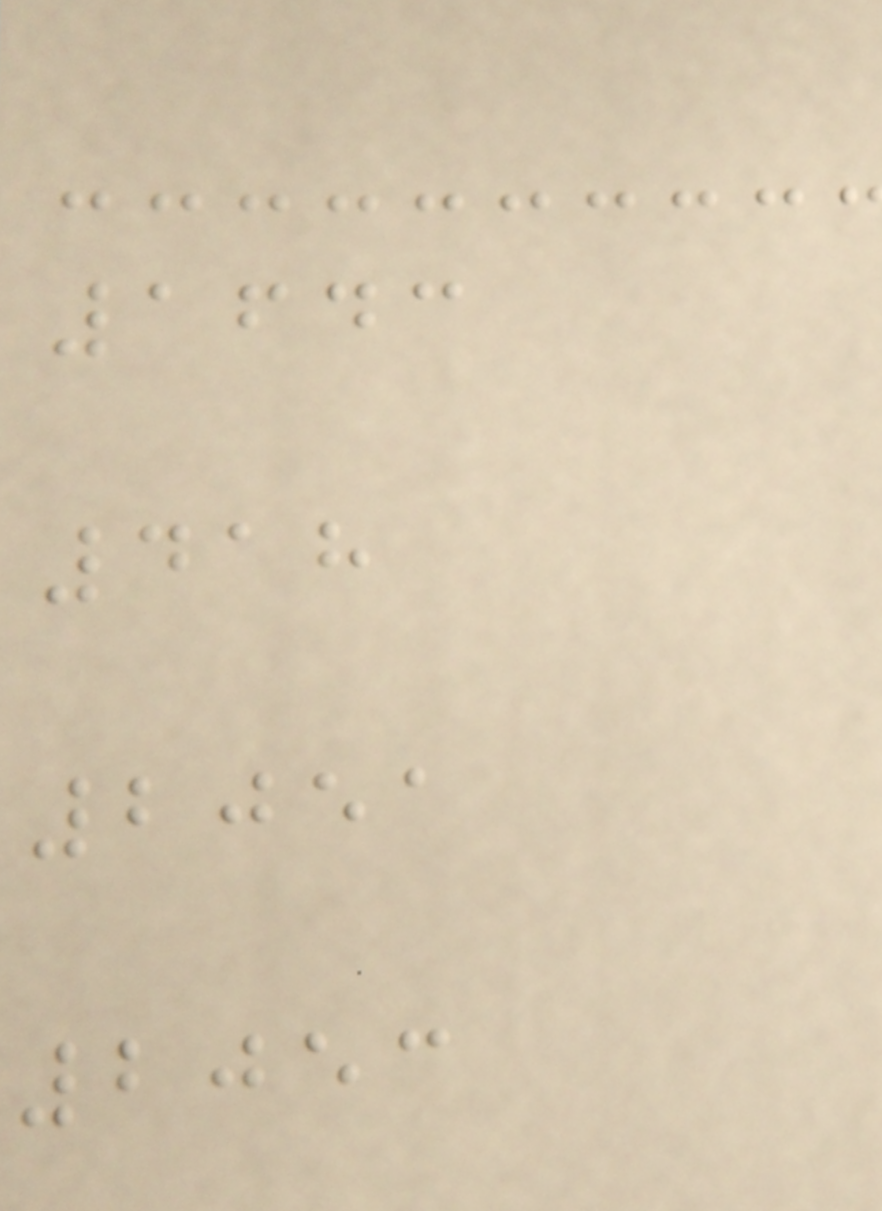1643
418
2051
2053
